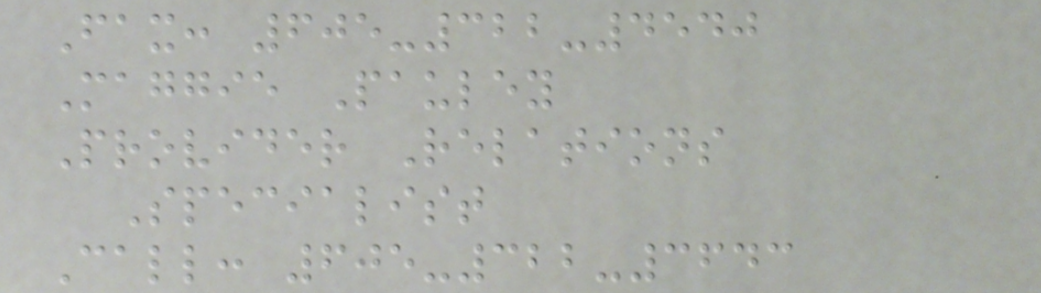Fax: 605-322-4540
Maggie Pauley
Provider Relations
Specialist
Call: 605-322-3643
